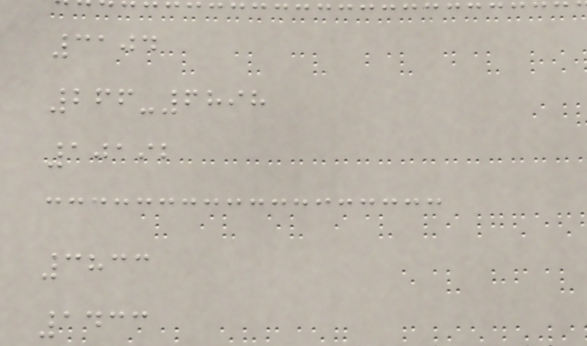3104
266-6898
10192
3833
1433
